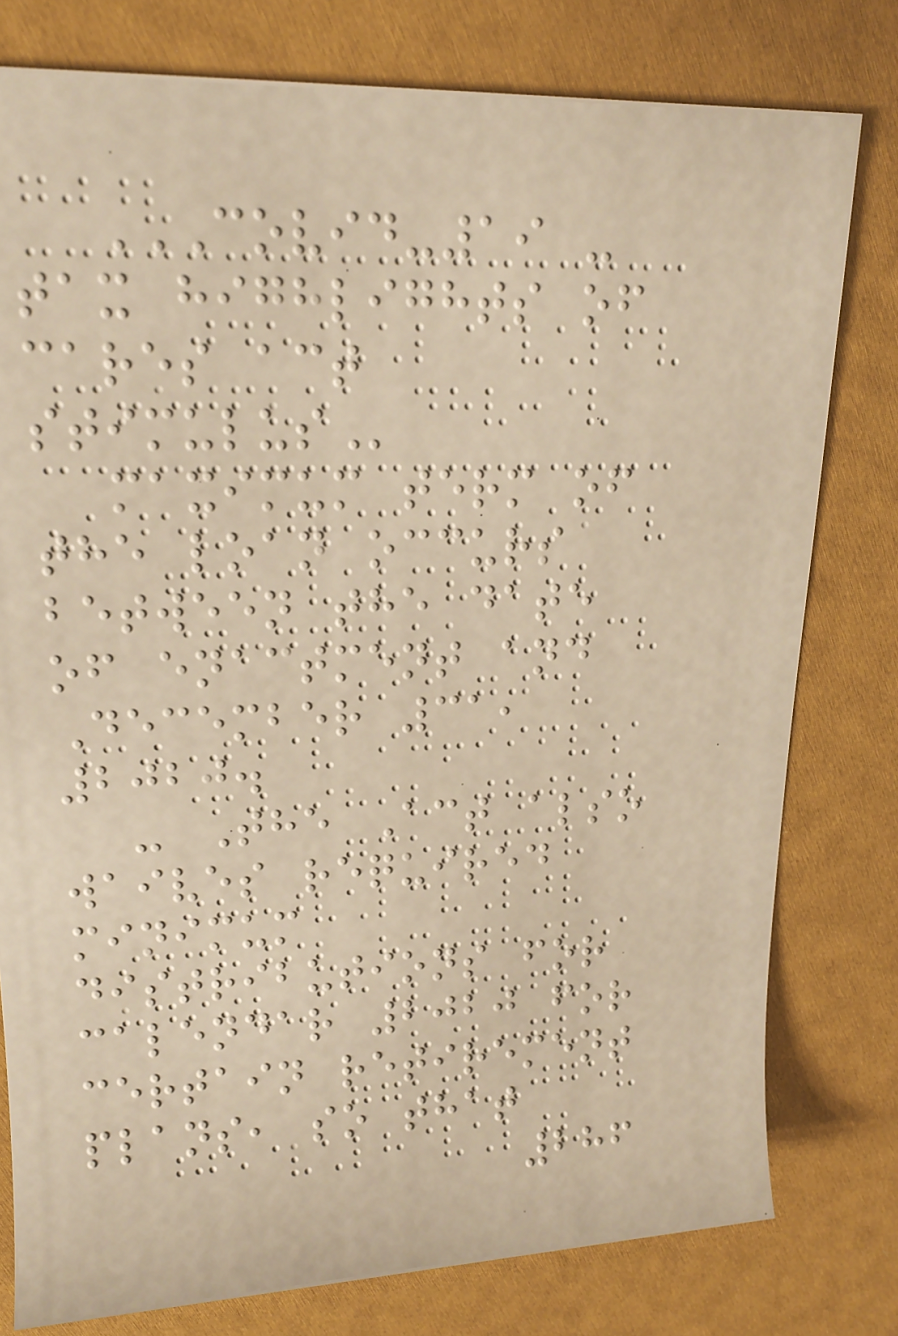COVID-19 -
TAX HIGHLIGHTS OF
CARES ACT
STIMULUS
maximum term of
the loan occurs
between the date
of enactment and
December 31,
2020.
- The Act also
waives required
minimum
distributions for
calendar 2020 for
certain retirement
plans, so that
286
